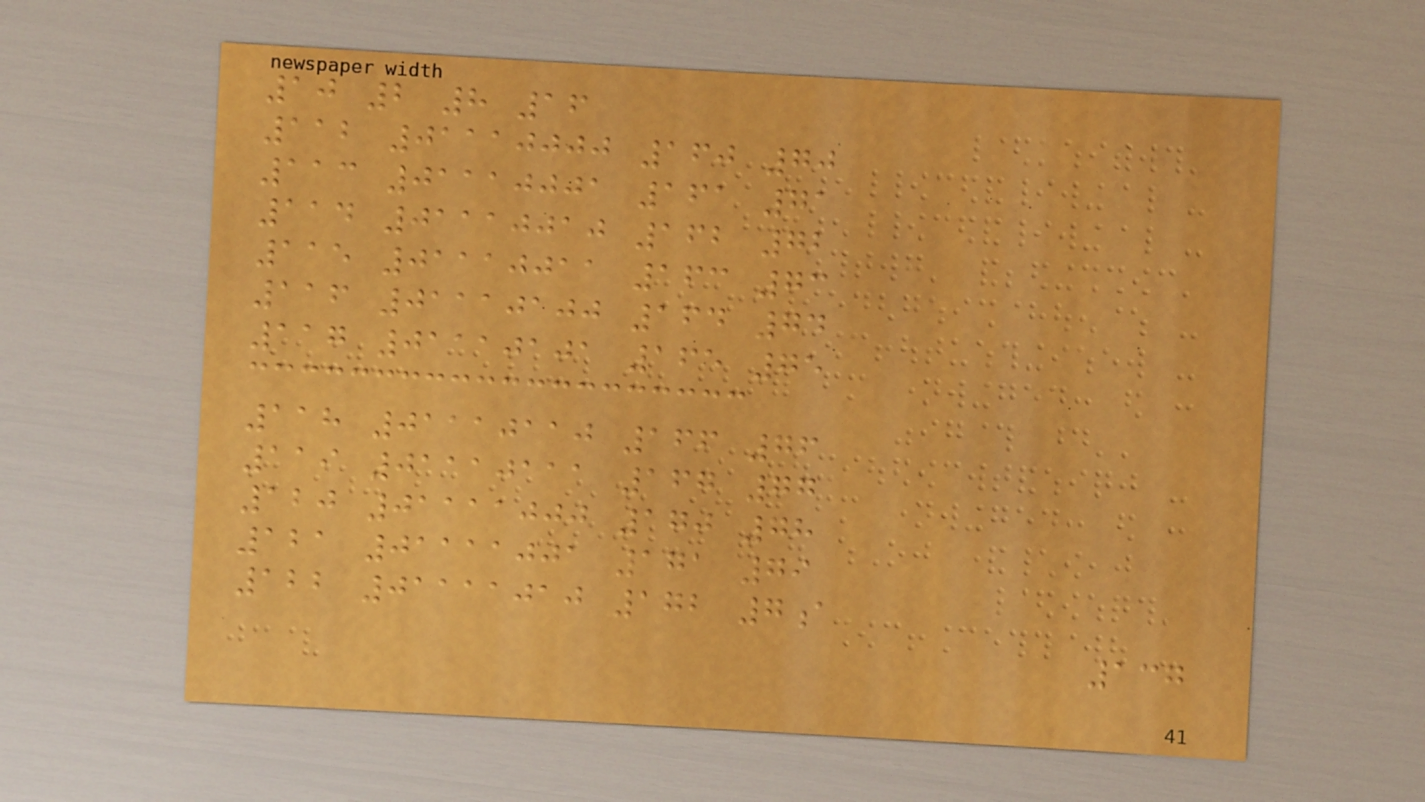10 2 8 16
112 01110000 160 70
113 01110001 161 71
114 01110010 162 72
115 01110011 163 73
116 01110100 164 74
117 01110101 165 75
118 01110110 166 76
119 01110111 167 77
120 01111000 170 78
121 01111001 171 79
122 01111010 172 7a
137
